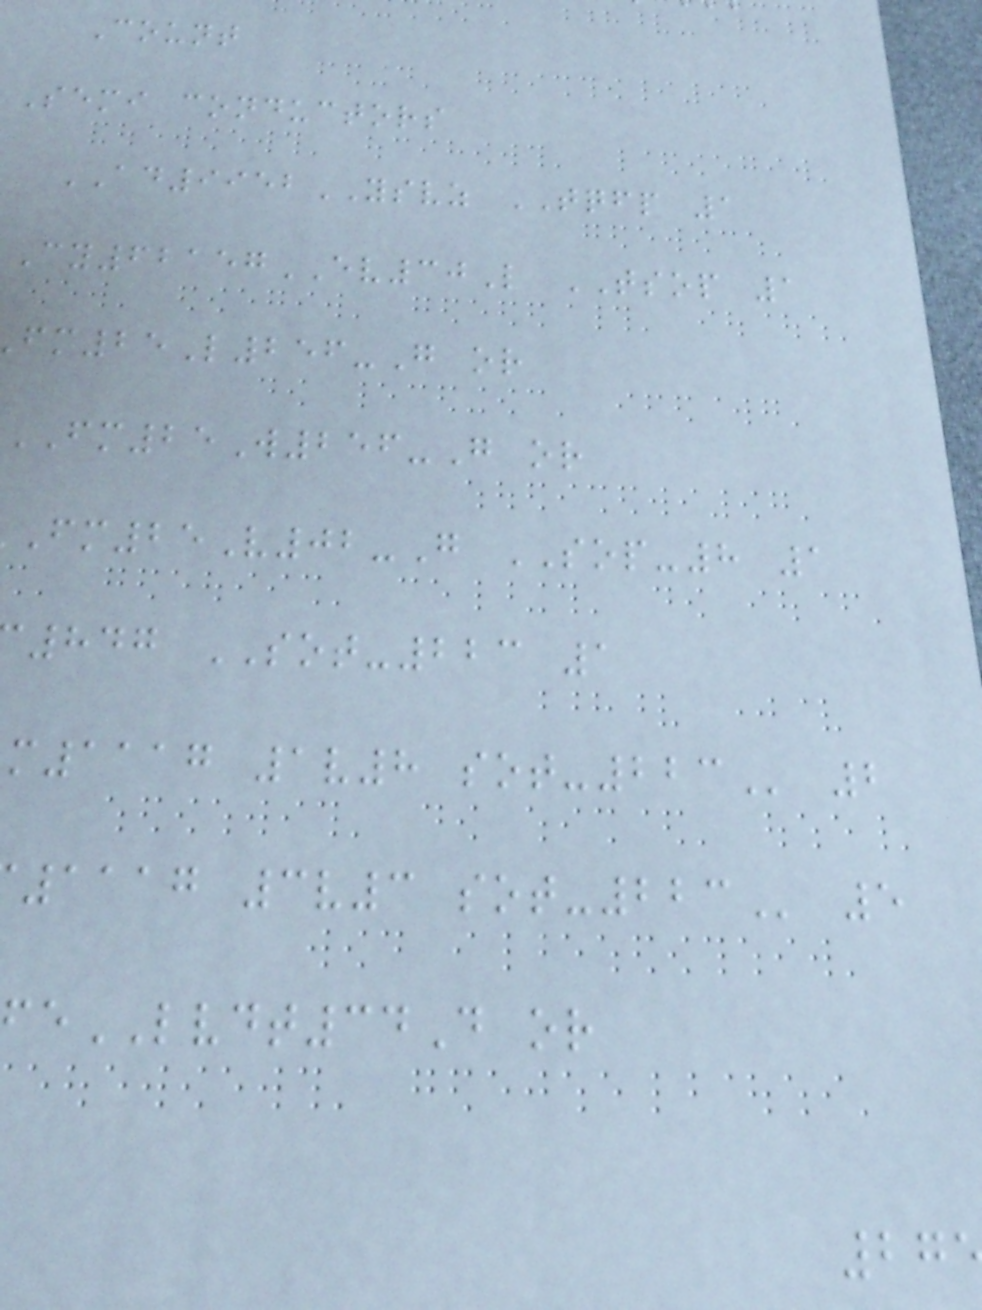Count
Semi conductors
AD9952YSVZ TQFP 1
62157EV30L TSOP 1
25L256-G or
FM25W256-G or
25V02-G SOP-8 1
847 SOT-223 1
m1117 1v8
1117 3v3
LVDT34D or
